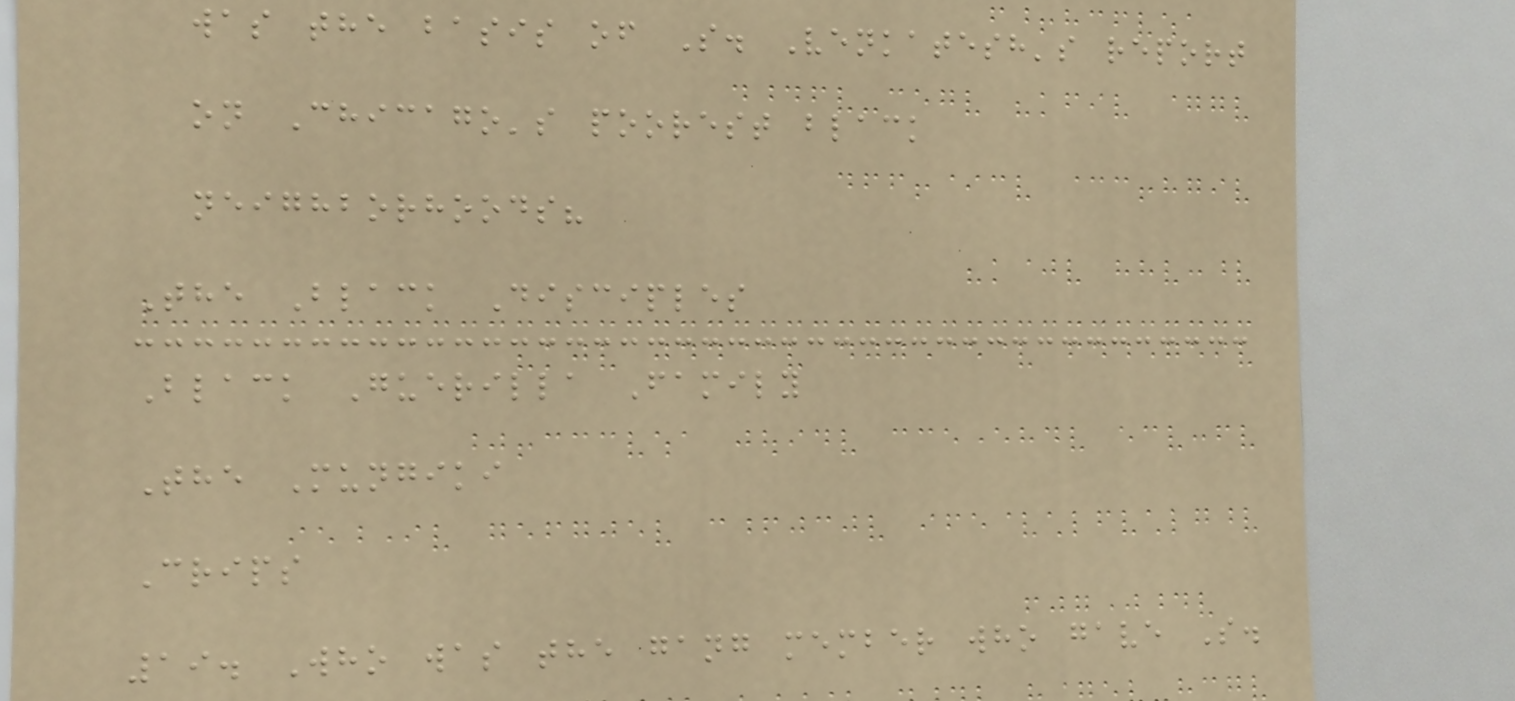was the basis of S. Venkatesh's report
on Chicago's poorest black
neighborhoods?
The Black Disciples
Black Guerilla Family
The Mungiki
Crips
19. Who was the gang member who gave S.
